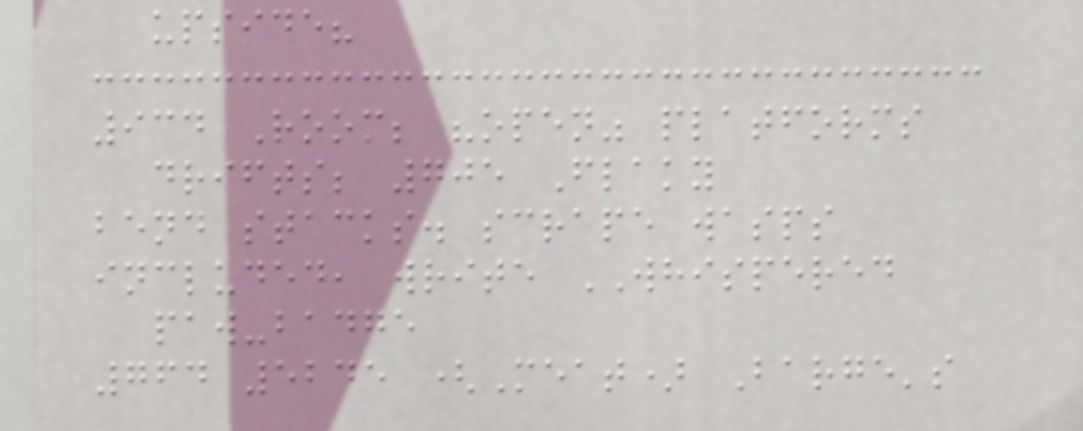upside?
934 Room; "open" platforms
drifts; 705 Flaky
bend stacks. scrape wasps
included, write WHISPERED
paw-badge
764 5245 (Meat) Barge's
